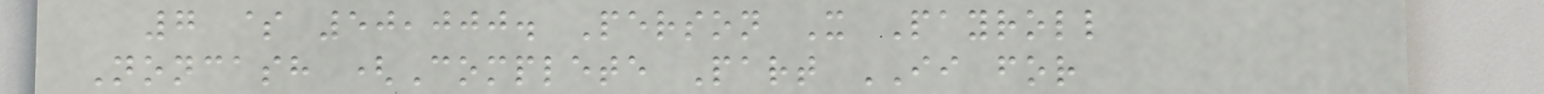7 $ 50,000. Person X Payroll
Noncash (Complete Part II for
